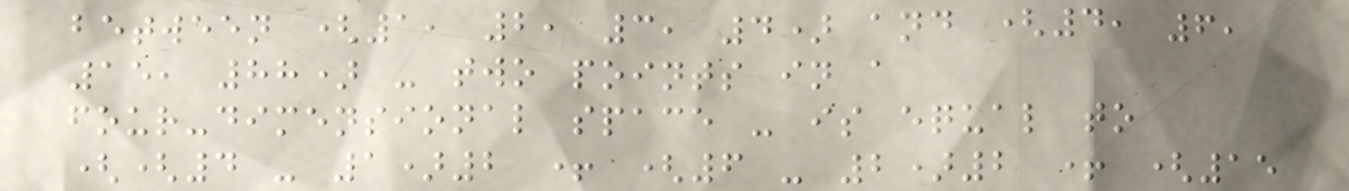between (1, 2, 3, 4) and (4, 6,
15, 88) - two points in a
four-dimensional space - is equal to
((4 - 1)2 + (6 - 2)2 + (15
